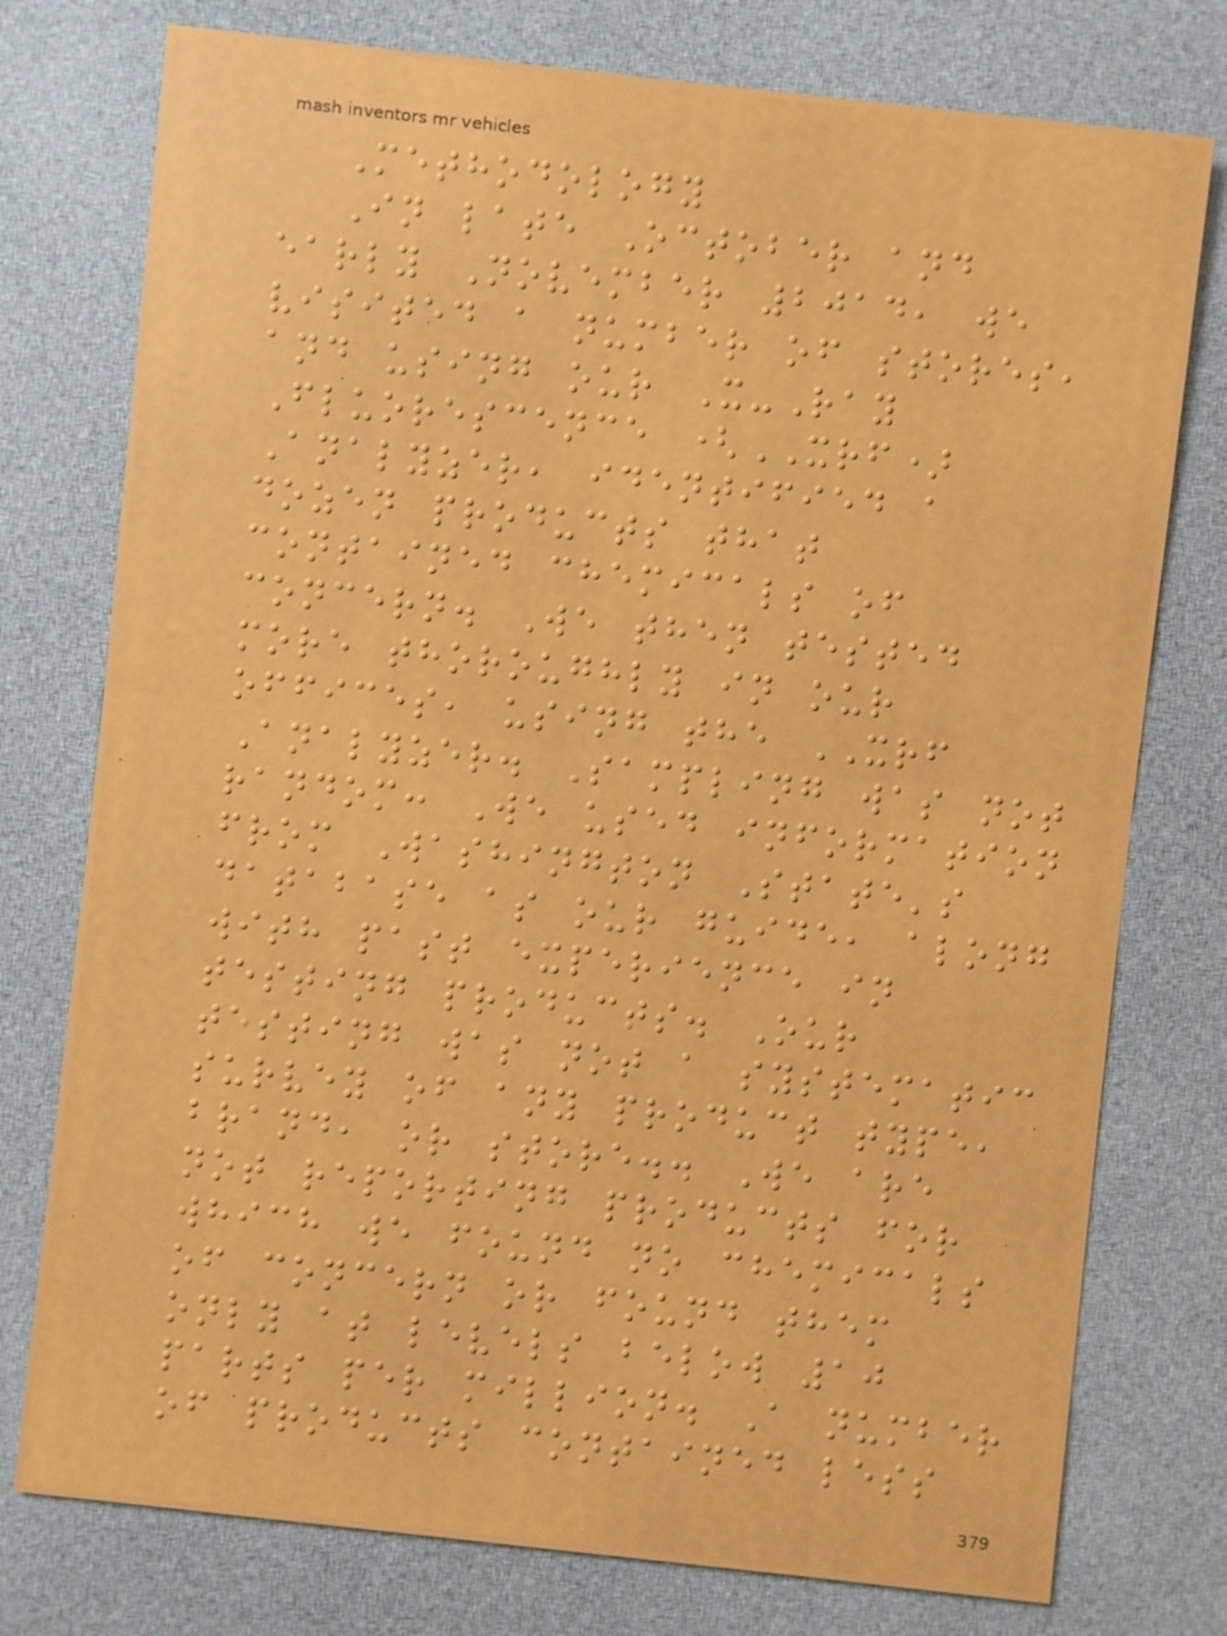Methodology
In late October and
early November 2014, we
visited a number of stores,
and using our X-Ray
Fluorescence (XRF)
Analyzer, identified a
dozen products that
contained chemicals of
concern. We then tested
more thoroughly in our
offices, using the XRF
Analyzer. Sampling was not
random: We used information
from Washington State's
database as our guide, along
with past experience in
testing products. Our
testing was not a systematic
survey of any product type,
brand, or store.. We are
not reporting products for
which we found no chemicals
of concern or found them
only at levels below 10
parts per million. A number
of products contained less
